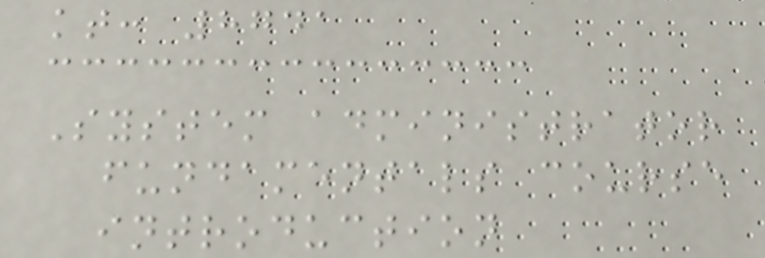kt: 8741
System administrator
fundamentals course
introduction
